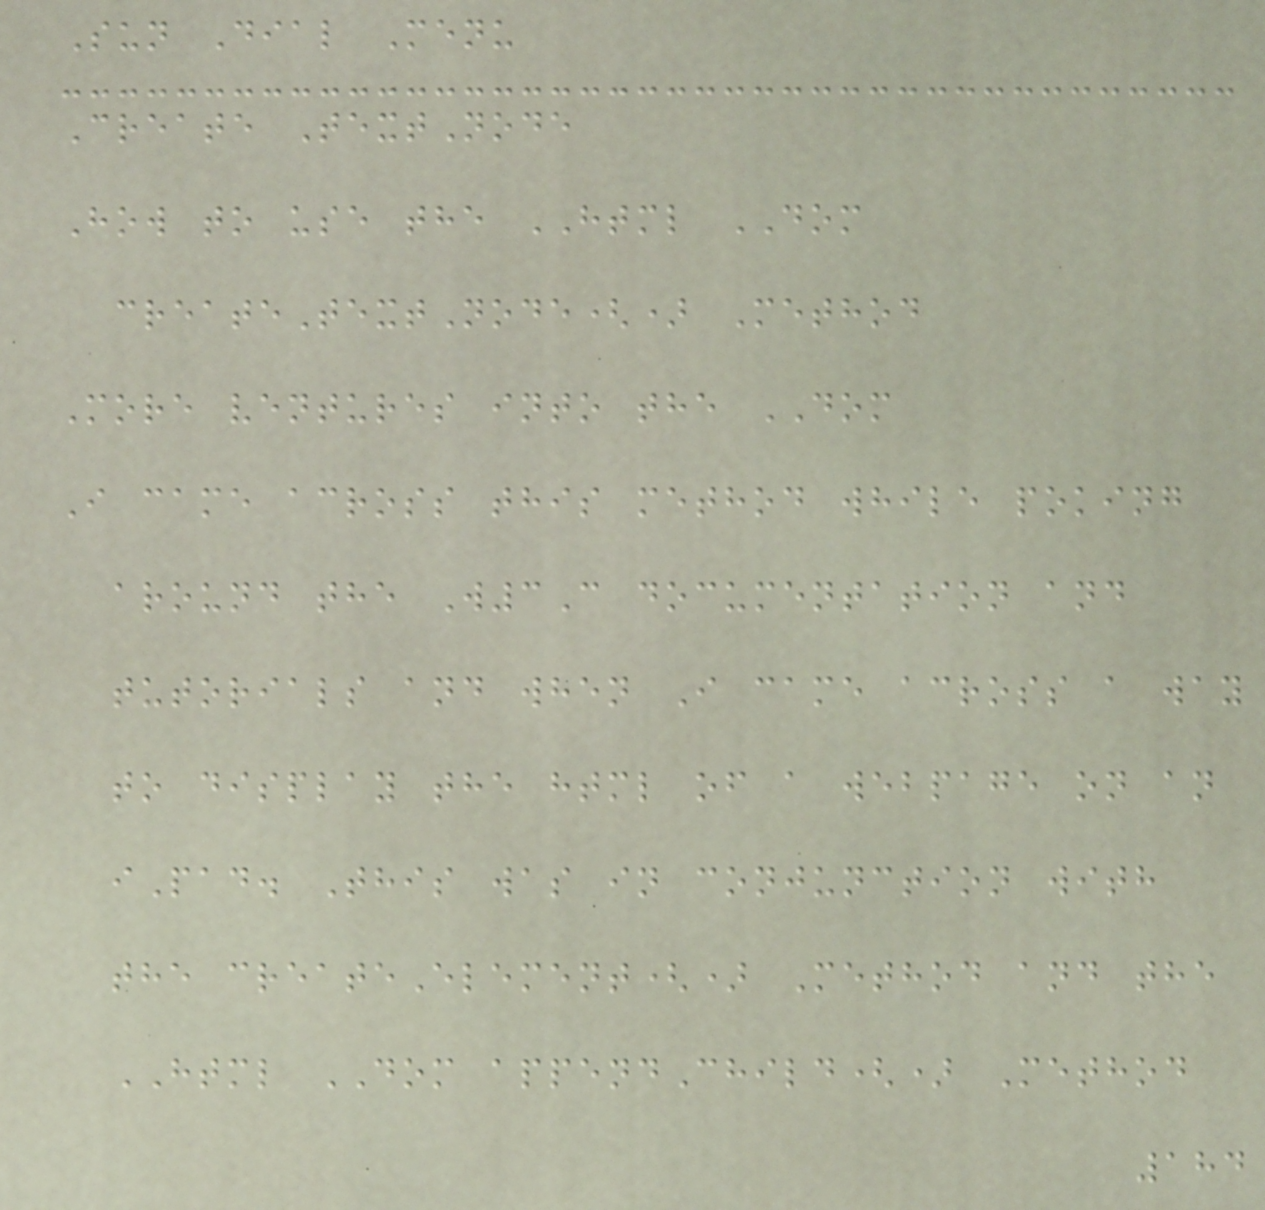Sun Dial Menu
Create TextNode
How to use the HTML DOM
createTextNode() Method
More ventures into the DOM
I came across this method while poking
around the W3C documentation and
tutorials and when I came across a way
to display the html of a webpage on an
iPad. This was in conjunction with
the createElement() Method and the
HTML DOM appendChild() Method
184
